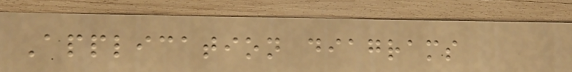Application diagrams
